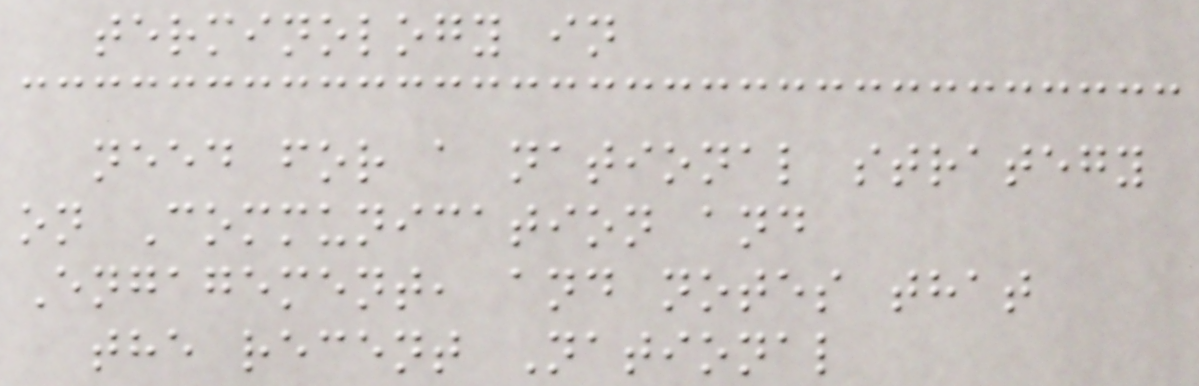terminology in
need for a national strategy
on Communication and
Engagement, and notes that
the recent National
